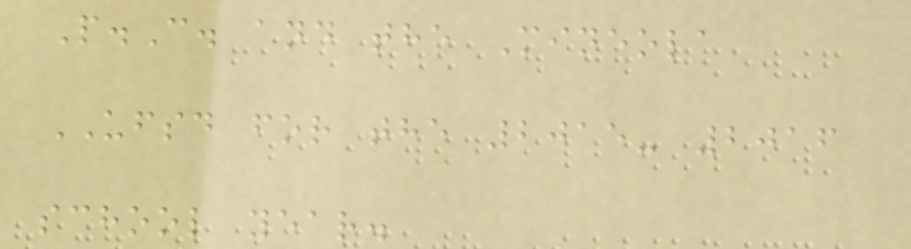P.C. and the Mineola
UFSD for the 2015- 2016
school year.
